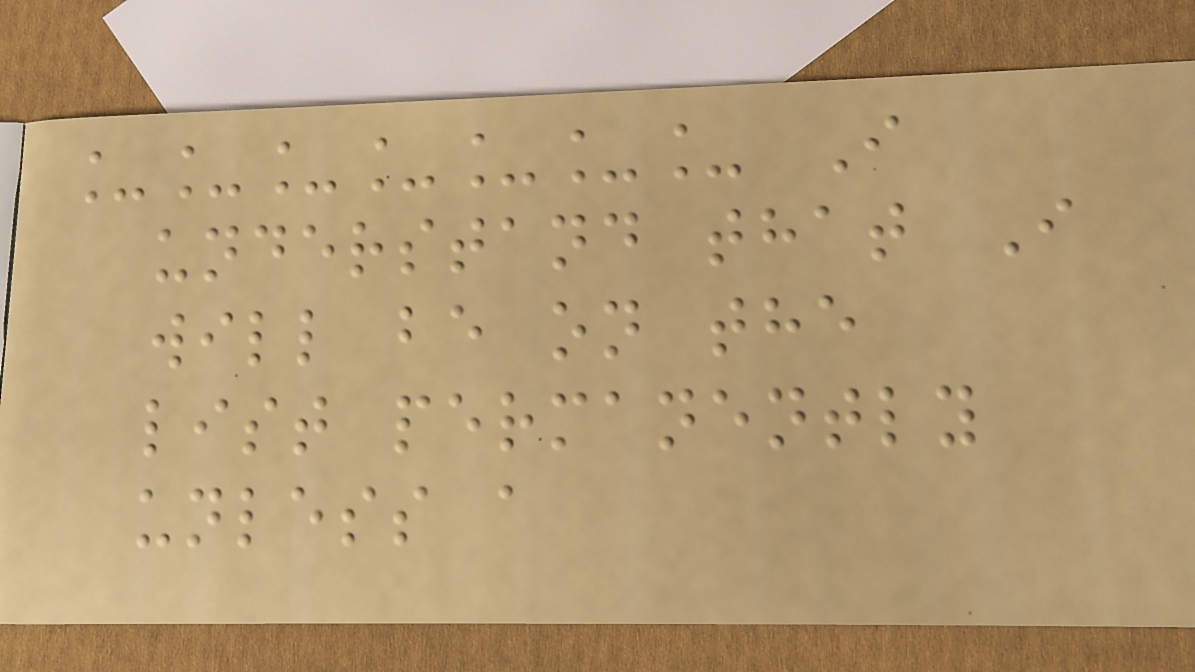_______ I
understand that I
will be on the
list permanently
unless a
